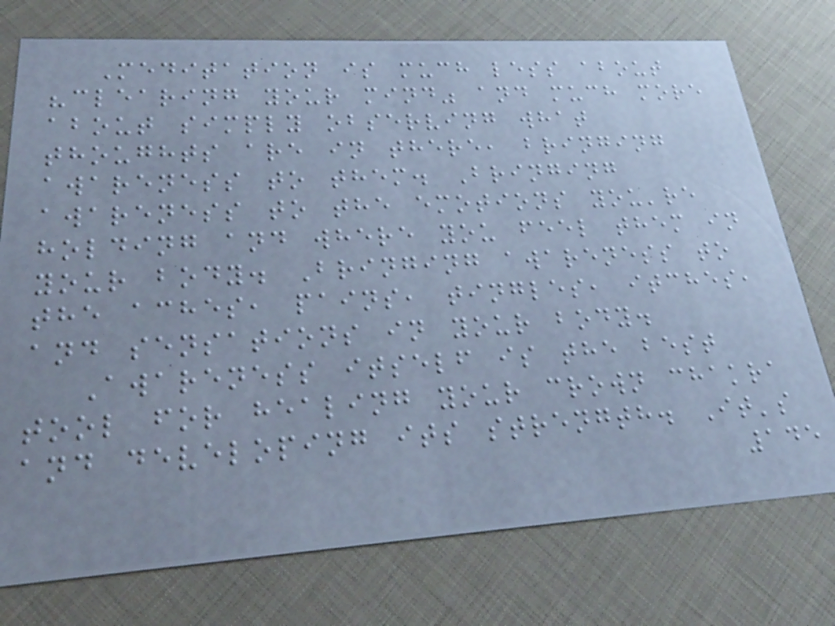Meditation is much less about
"clearing your mind" and much more
about simply observing what
thoughts are in there, bringing
awareness to them. Bringing
awareness to the emotions you're
holding and where you feel them in
your body. Bringing awareness to
the aches, pains, tingles, itches,
and sensations in your body.
Awareness itself is the best
tool for healing your crown chakra
and developing its strength. It's
145
